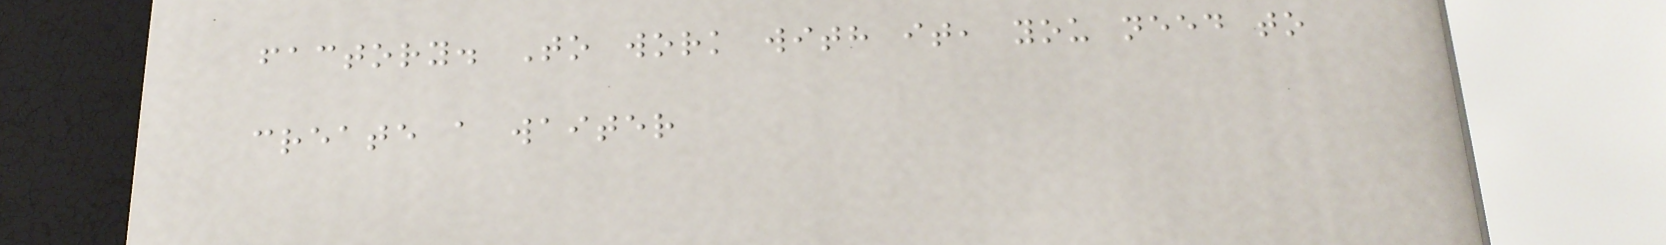factory. To work with it, you need to
create a waiter
